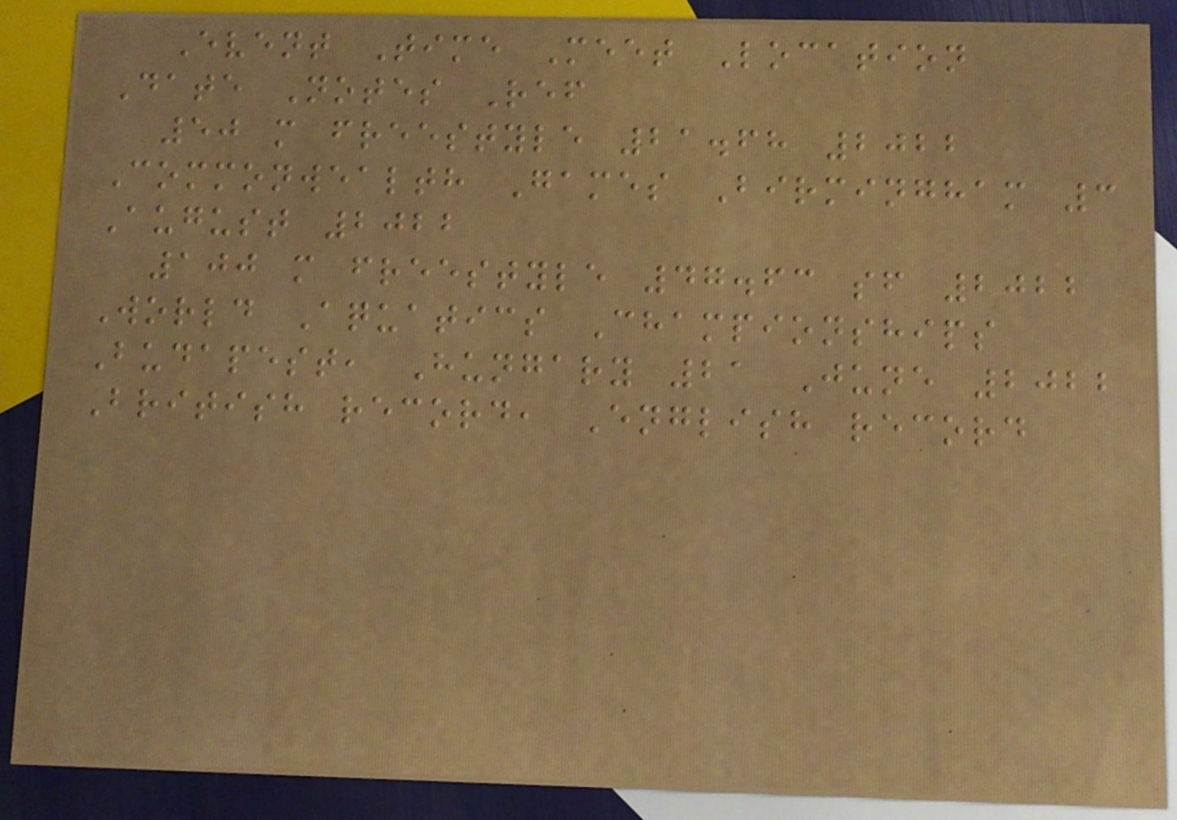Event Time Meet Location
Date Notes Ref
50 m freestyle 21.68 2022
Commonwealth Games Birmingham 3
August 2022
100 m freestyle 47.63 sf 2022
World Aquatics Championships
Budapest, Hungary 21 June 2022
British record, English record
